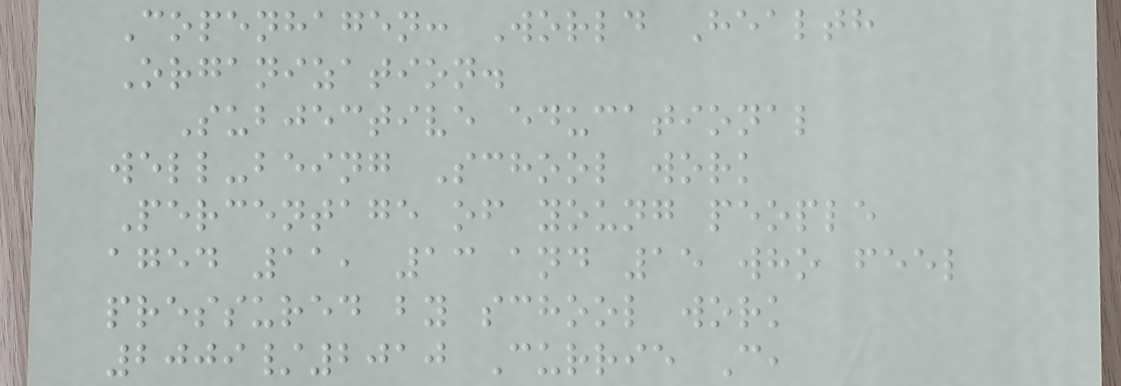Copenhagen: World Health
Organization.
Subjective educational
well-being School work
Percentage of young people
aged 11, 13 and 15 who feel
pressured by school work
2009/2010 Currie C,
